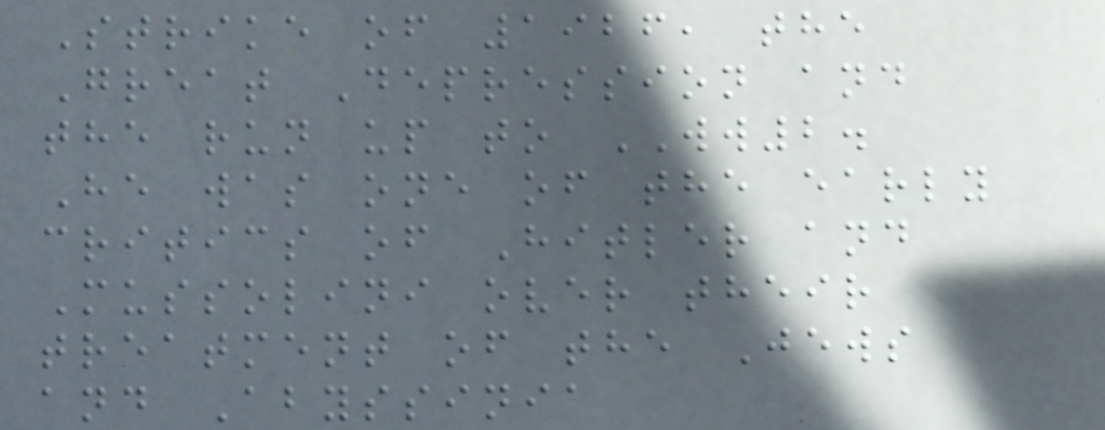Strike of 1926, the
Great Depression and
the run up to WW2.
He was one of the early
critics of Hitler and
Mussolini over their
treatment of the Jews
and Abyssinia
